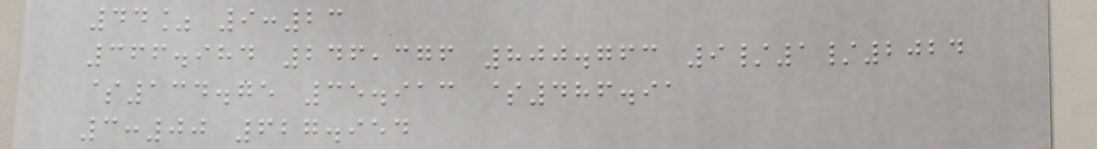44% 9:23
366.984 246,376 800.763 9/1/2024
$134.75 35.913 $486.91
3:00 627.954
